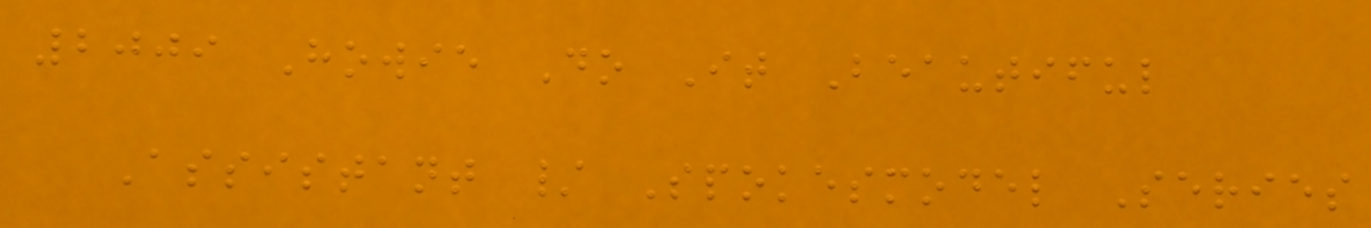2009 Howie Do It Beautiful
Assistant / Spokesmodel Series
